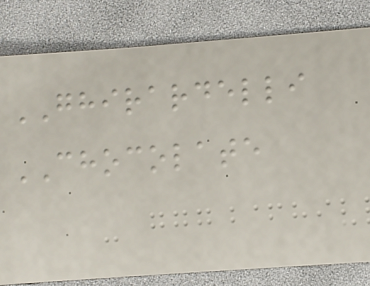GHIRARDELLI
CHOCOLATE
